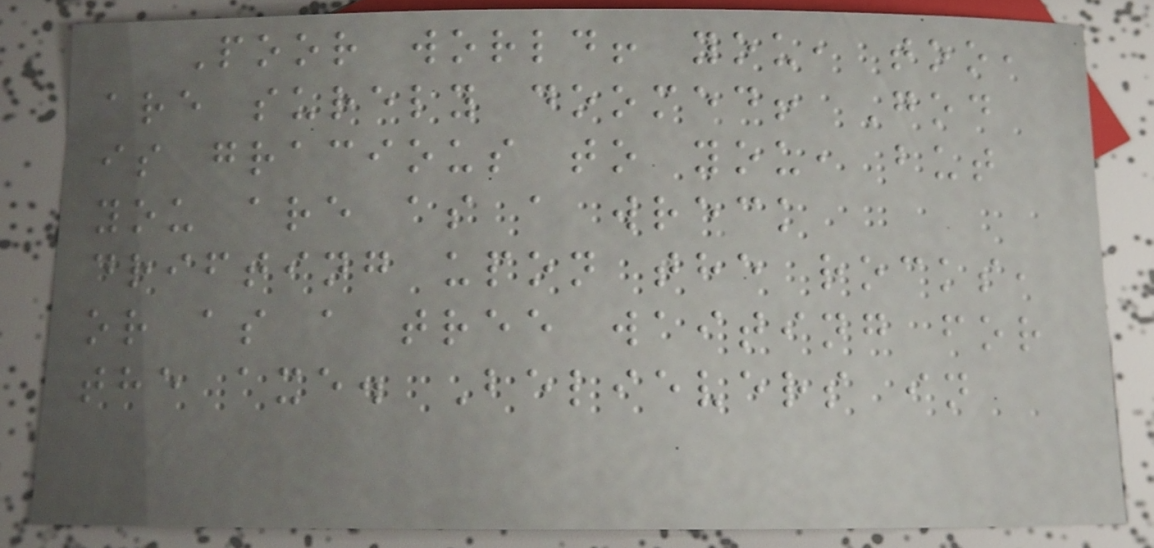Poor world! you, too,
are surely doomed! God
is gracious to you, but
you are as a wreck
drifting upon the rocks,
or as a tree waiting for
the axe. Believers in
